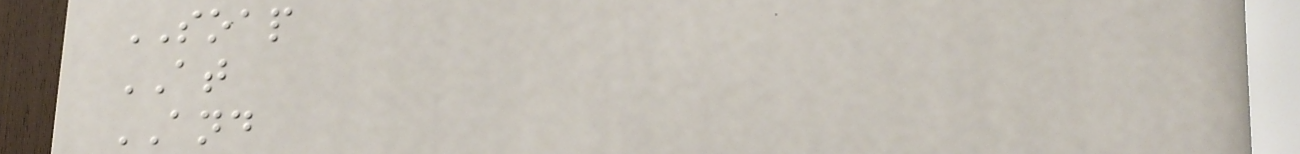SOAP
AT
AND
